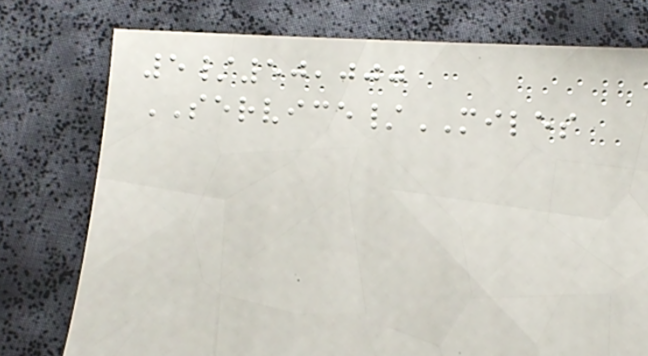5/50,000
SERVICE/MILES
